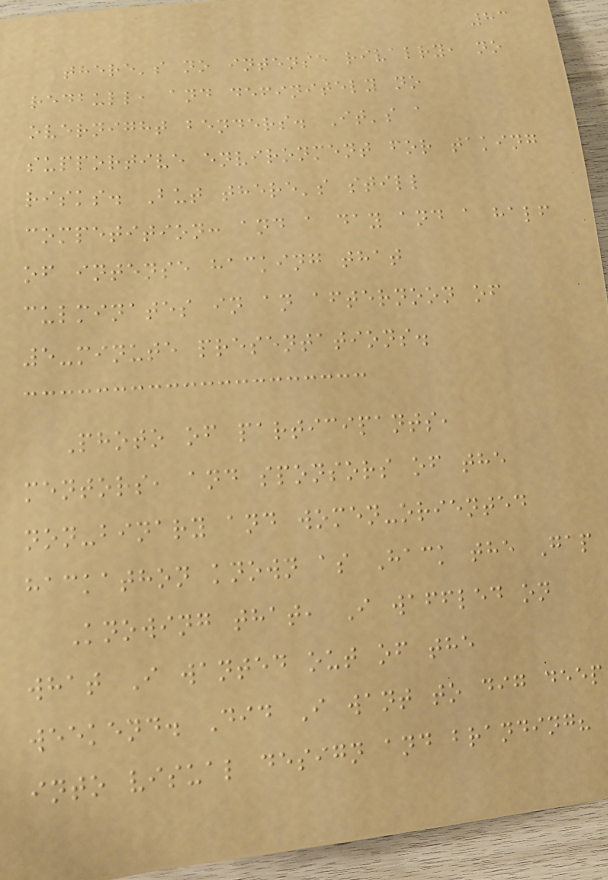83
there's no intense rivalry, no
redbull, and definitely no
overnight benders. It's a
supportive environment for taking
risks. But there's still
competition: and a day and a half
of intense hacking that
culminates in an afternoon of
5-minute presentations.
Photo of participants,
mentors, and sponsors of the
non-binary and women-oriented
hackathon known as Hack the Gap
Knowing that, I waffled on
what I wanted out of the
weekend. Did I want to dig deep
into visual design and branding?
